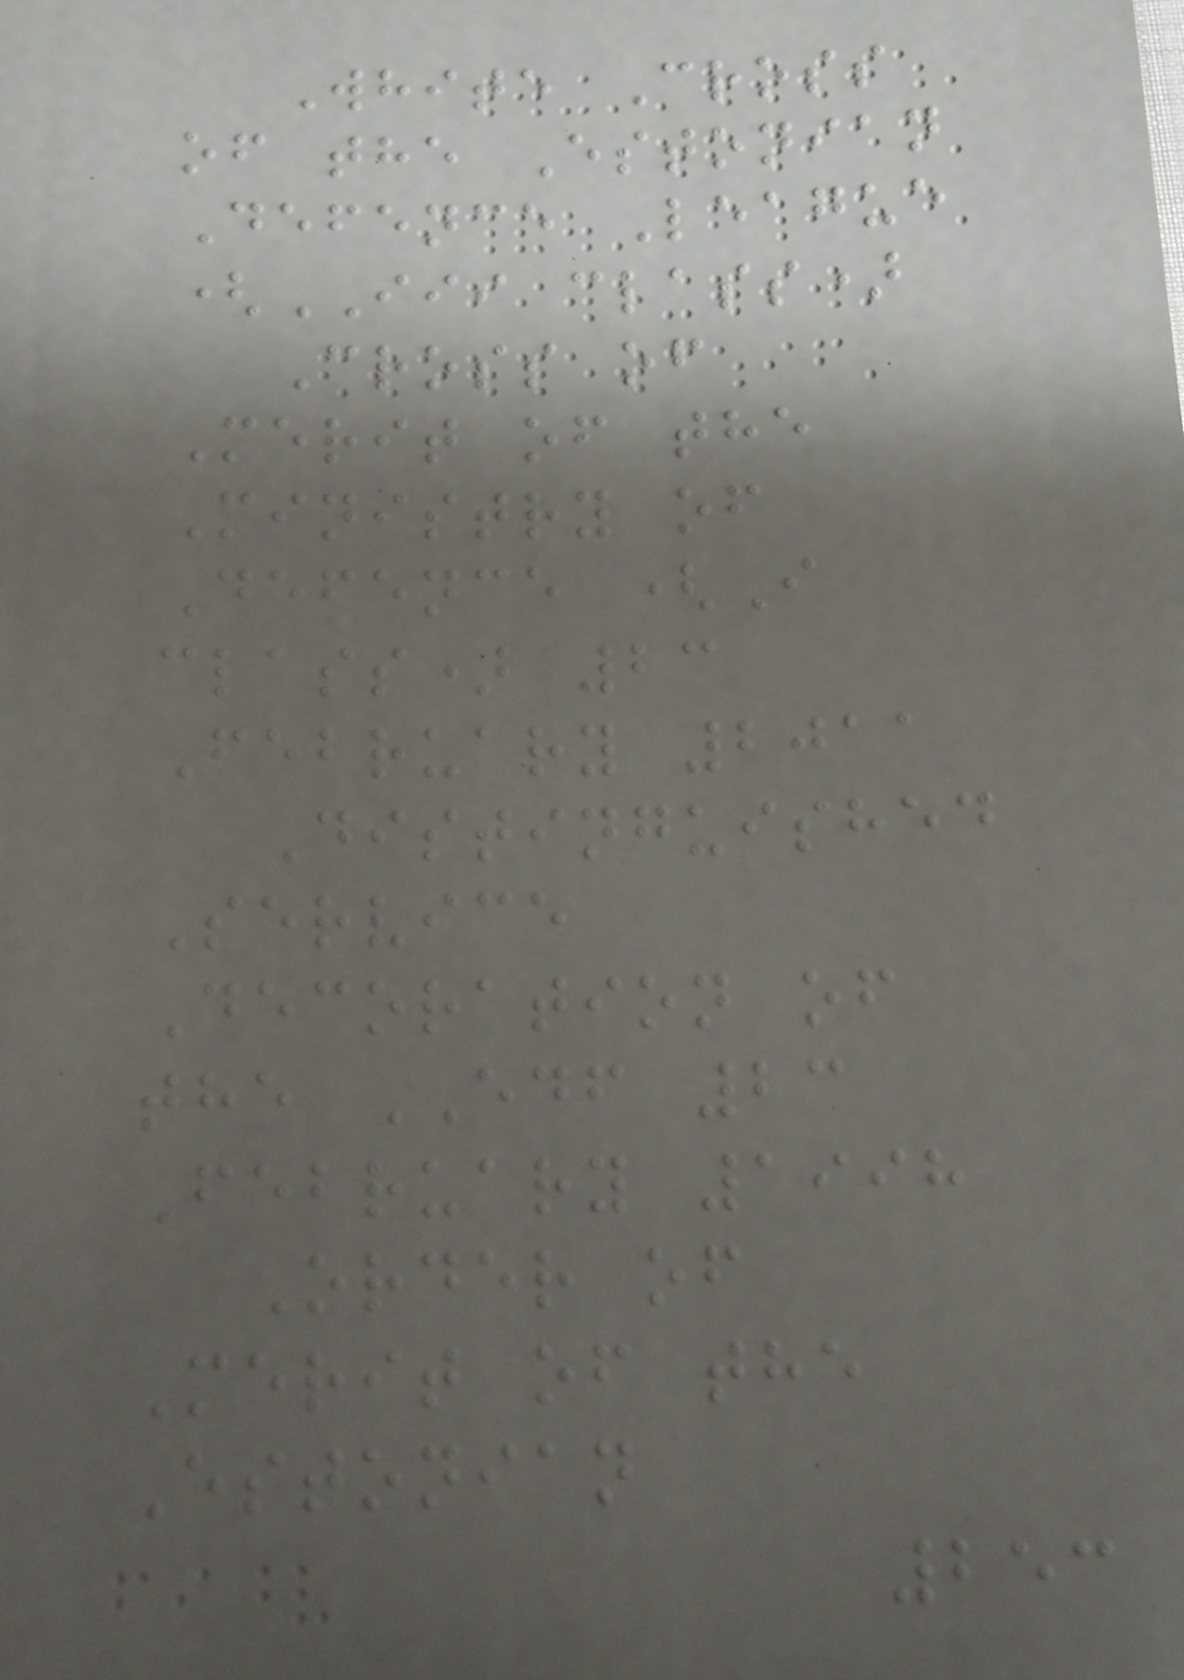White Cross
of the Estonian
Defence League
(III class)
Cross of
Merit of the
Ministry of
Defence (I
class) 23
February 2011
Distinguished
Service
Decoration of
the EDF 23
February 1998
Order of
Merit of the
Estonian
253
